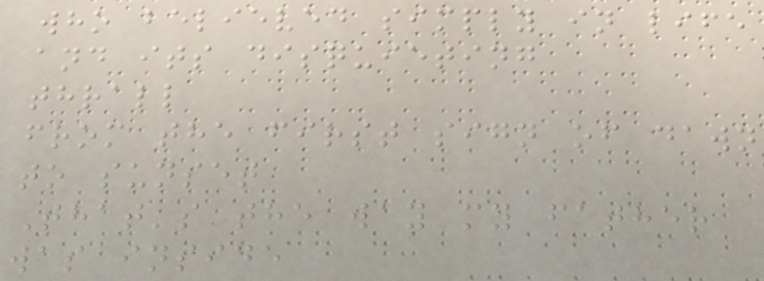who believed simply in life
and its disquieting
thrall
from the first sign of dawn
to sunset
That's the way my father
was inside
